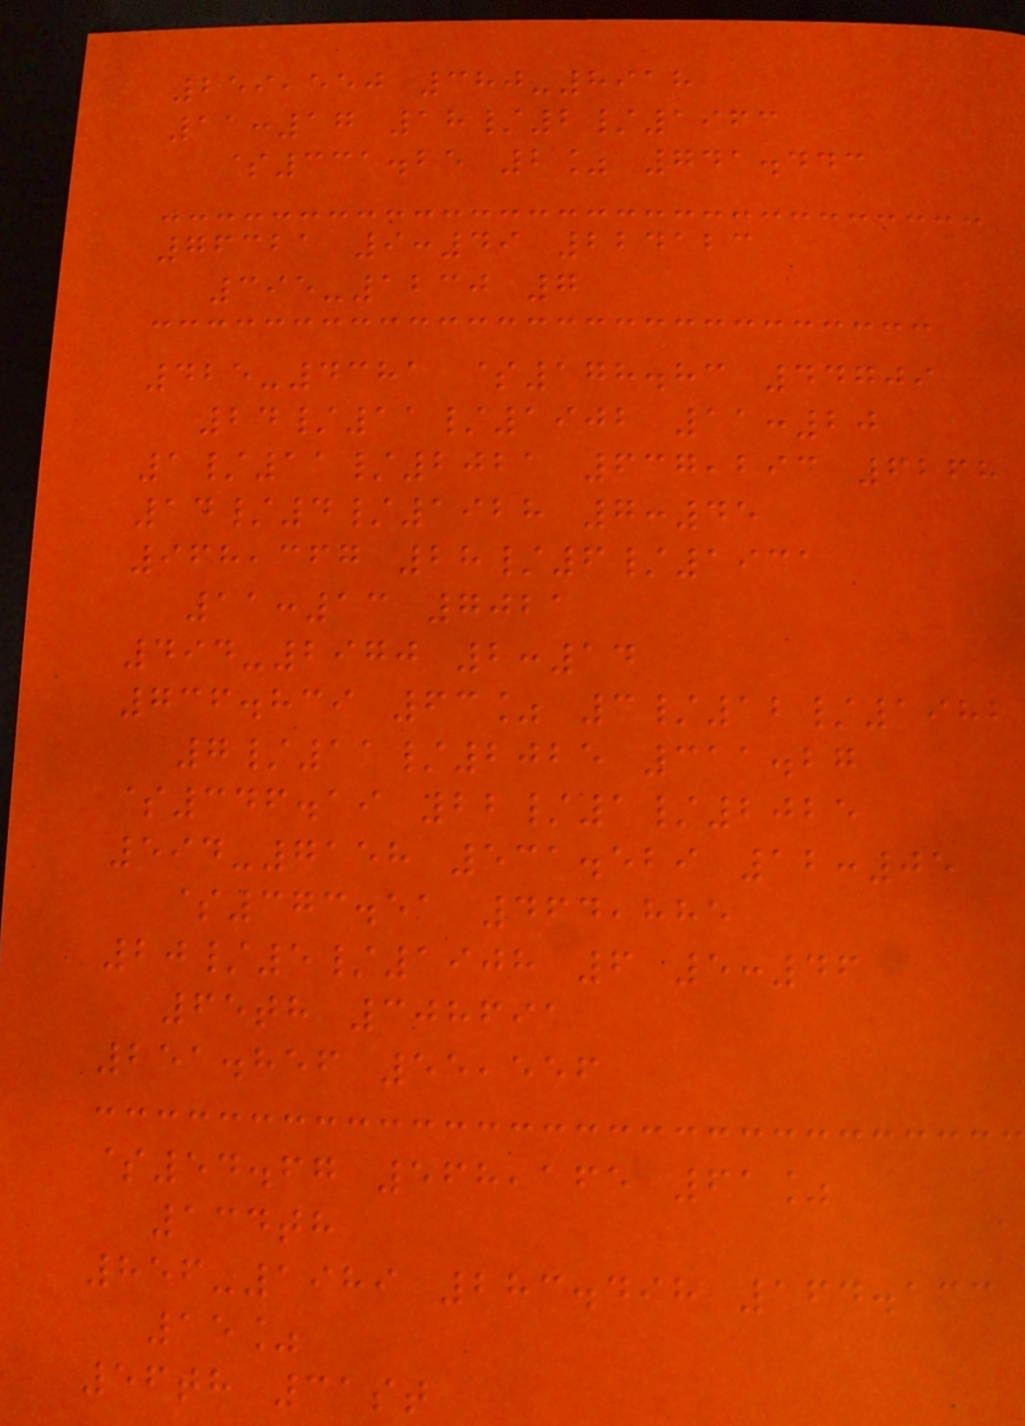259,550 380-8918
11:17 18/2/1963
$331.25 2% 741.443
76321 9:49 224123
395-1230 7
425-4381 $178.83 44709
24/11/1902 11:20
1/11/2021 637,293 6268
14/4/1928 7:45
968,367 28/6/1931
11:13 7021
494-2970 2:14
736.839 63% 3/12/1982
7/11/2025 311.27
$346.19 22/1/2025
594-7158 531.529 12:05
$373.51 464,885
20/5/1908 6 5:46
65th 308691
251.856 55,556
$54.67 568,165 61%
134th
856-1989 283.498 164.133
15%
56th 31st
